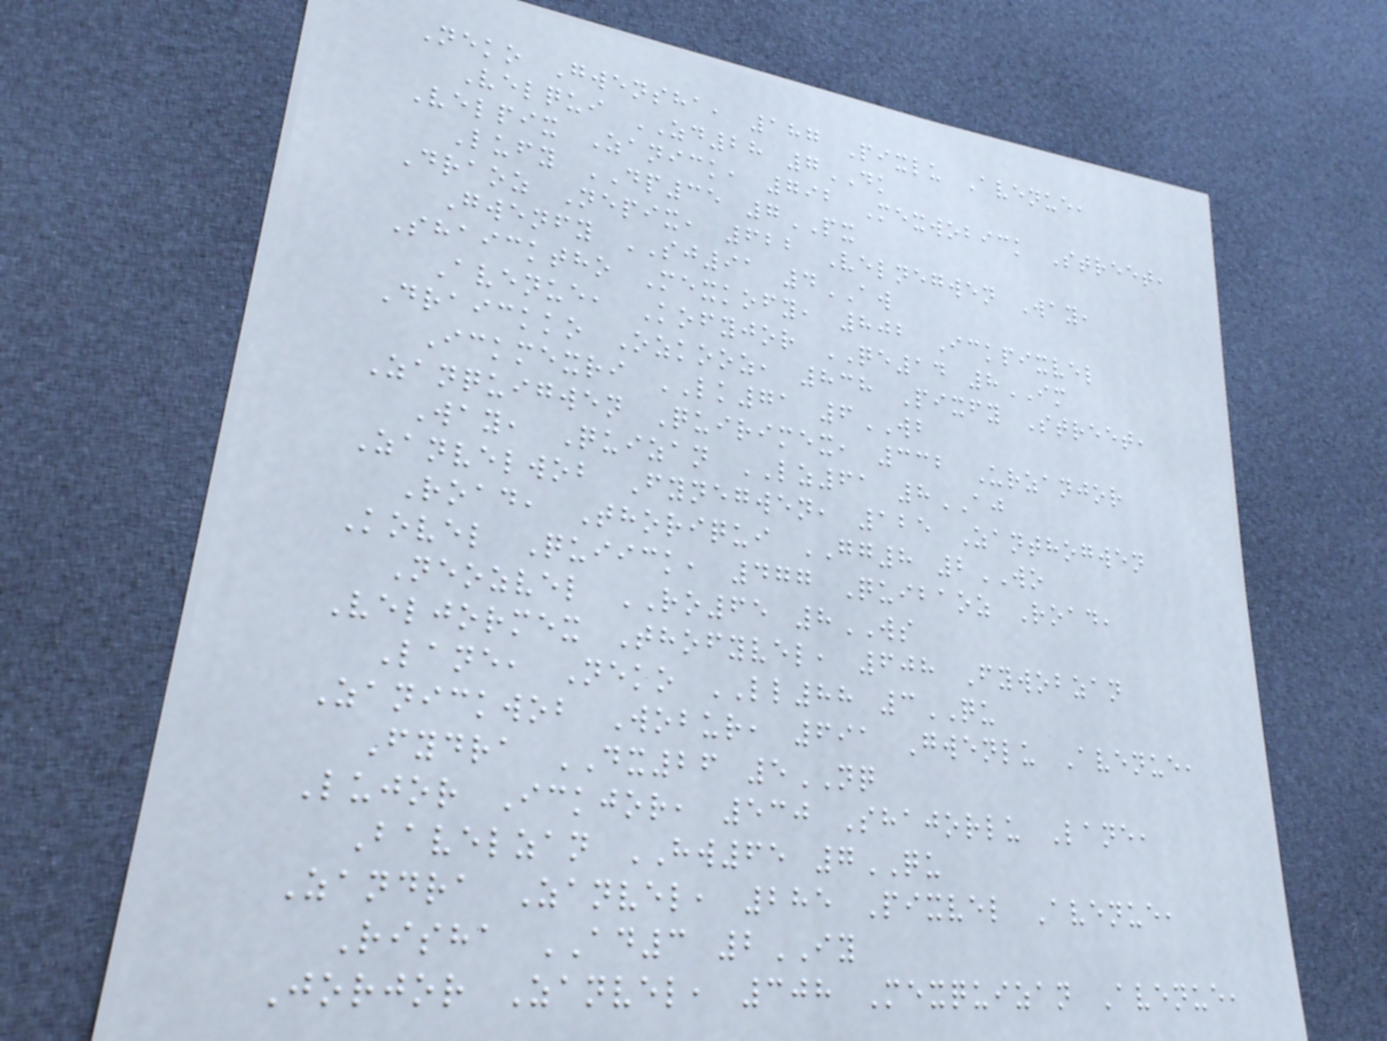Neko Gwensha, 187 Pixlu Avenue,
Velqui ZD28 7DK
Velpix Zanick, 792 Mexwobick Street,
Lufy DP35 7PX
Draoz Nepix, 622 Velnegwen Way,
Gwenfy SJ91 4AW
Shaicktho Mexkofy, 802 Ickpixvel
Avenue, Kofyjor QE14 8IM
Draickko Ozkooz, 838 Pixfy Street,
Ickmexri LK71 6WB
Zanquigwen Quirimex, 332 Urzanjor
Way, Quizan LZ61 8AJ
Zanvelwob Fynegwen, 125 Zanthogwen
Road, Thoriqui GG8 2WO
Kovel Quiick, 477 Quibaoz Road,
Neozvel RO65 8WS
Veljormex Thofyvel, 608 Fywobzan
Lane, Neko LL88 3QU
Zanickwob Wobur, 691 Gwenlu Avenue,
Fydra DX26 5NQ
Lujor Ickjor, 530 Shajorlu Lane,
Bavelzan HW65 7QU
Zandra Zanvel, 285 Pixvel Avenue,
Risha AD3 2IY
Jorjor Zanvel, 308 Mexquizan Avenue,
